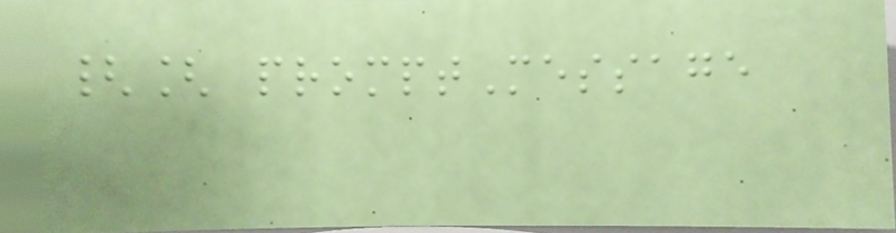{[ promptMessage
